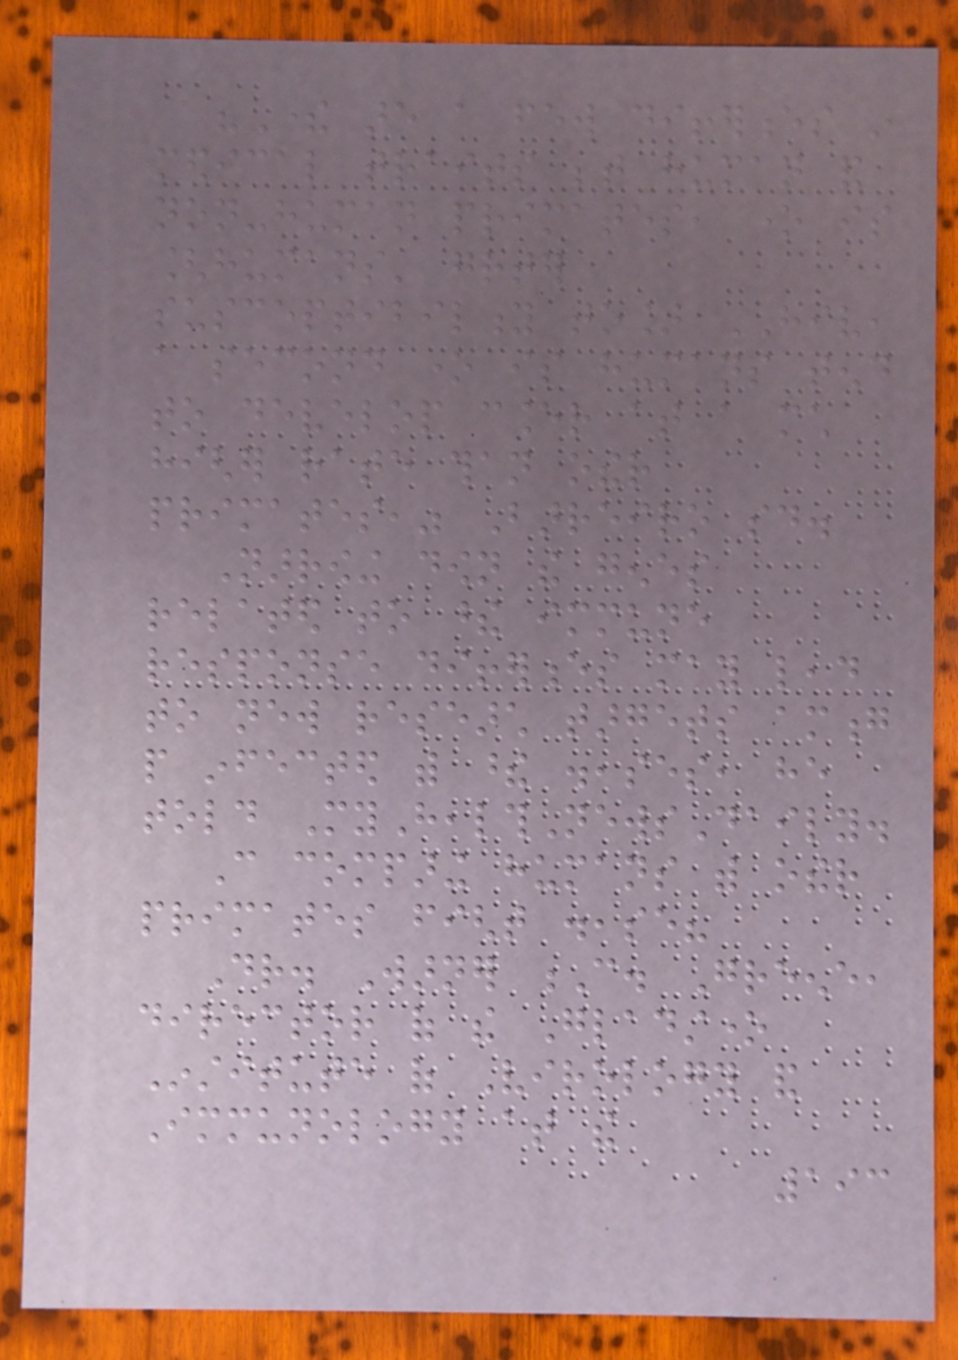"There are a few differences in
medical traits between human and
non-human primates, one is
[humans' greater
susceptibility to] HIV,
a second one is humans tend
to develop cancer at a much
higher rate than other
primates," Barreiro said.
Narrowing down the genes
related to these immune
response differences may lead
to new research targets among
people infected with these diseases, he
told MyHealthNewsDaily.
Can comparing humans with other
primates fight disease?
Dr. Warner C. Greene,
director of the Gladstone
Institute of Virology and
Immunology at the
193
